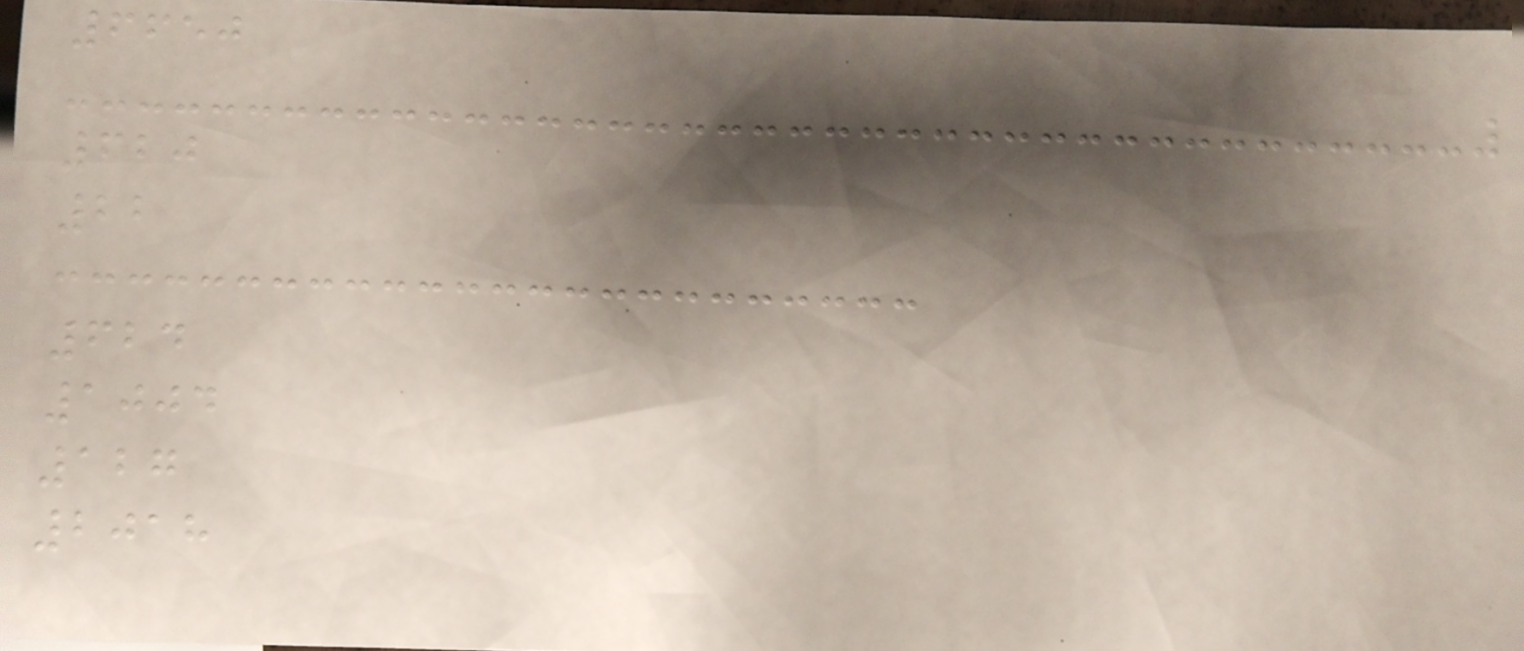6650
620
22
624
1004
127
2018
